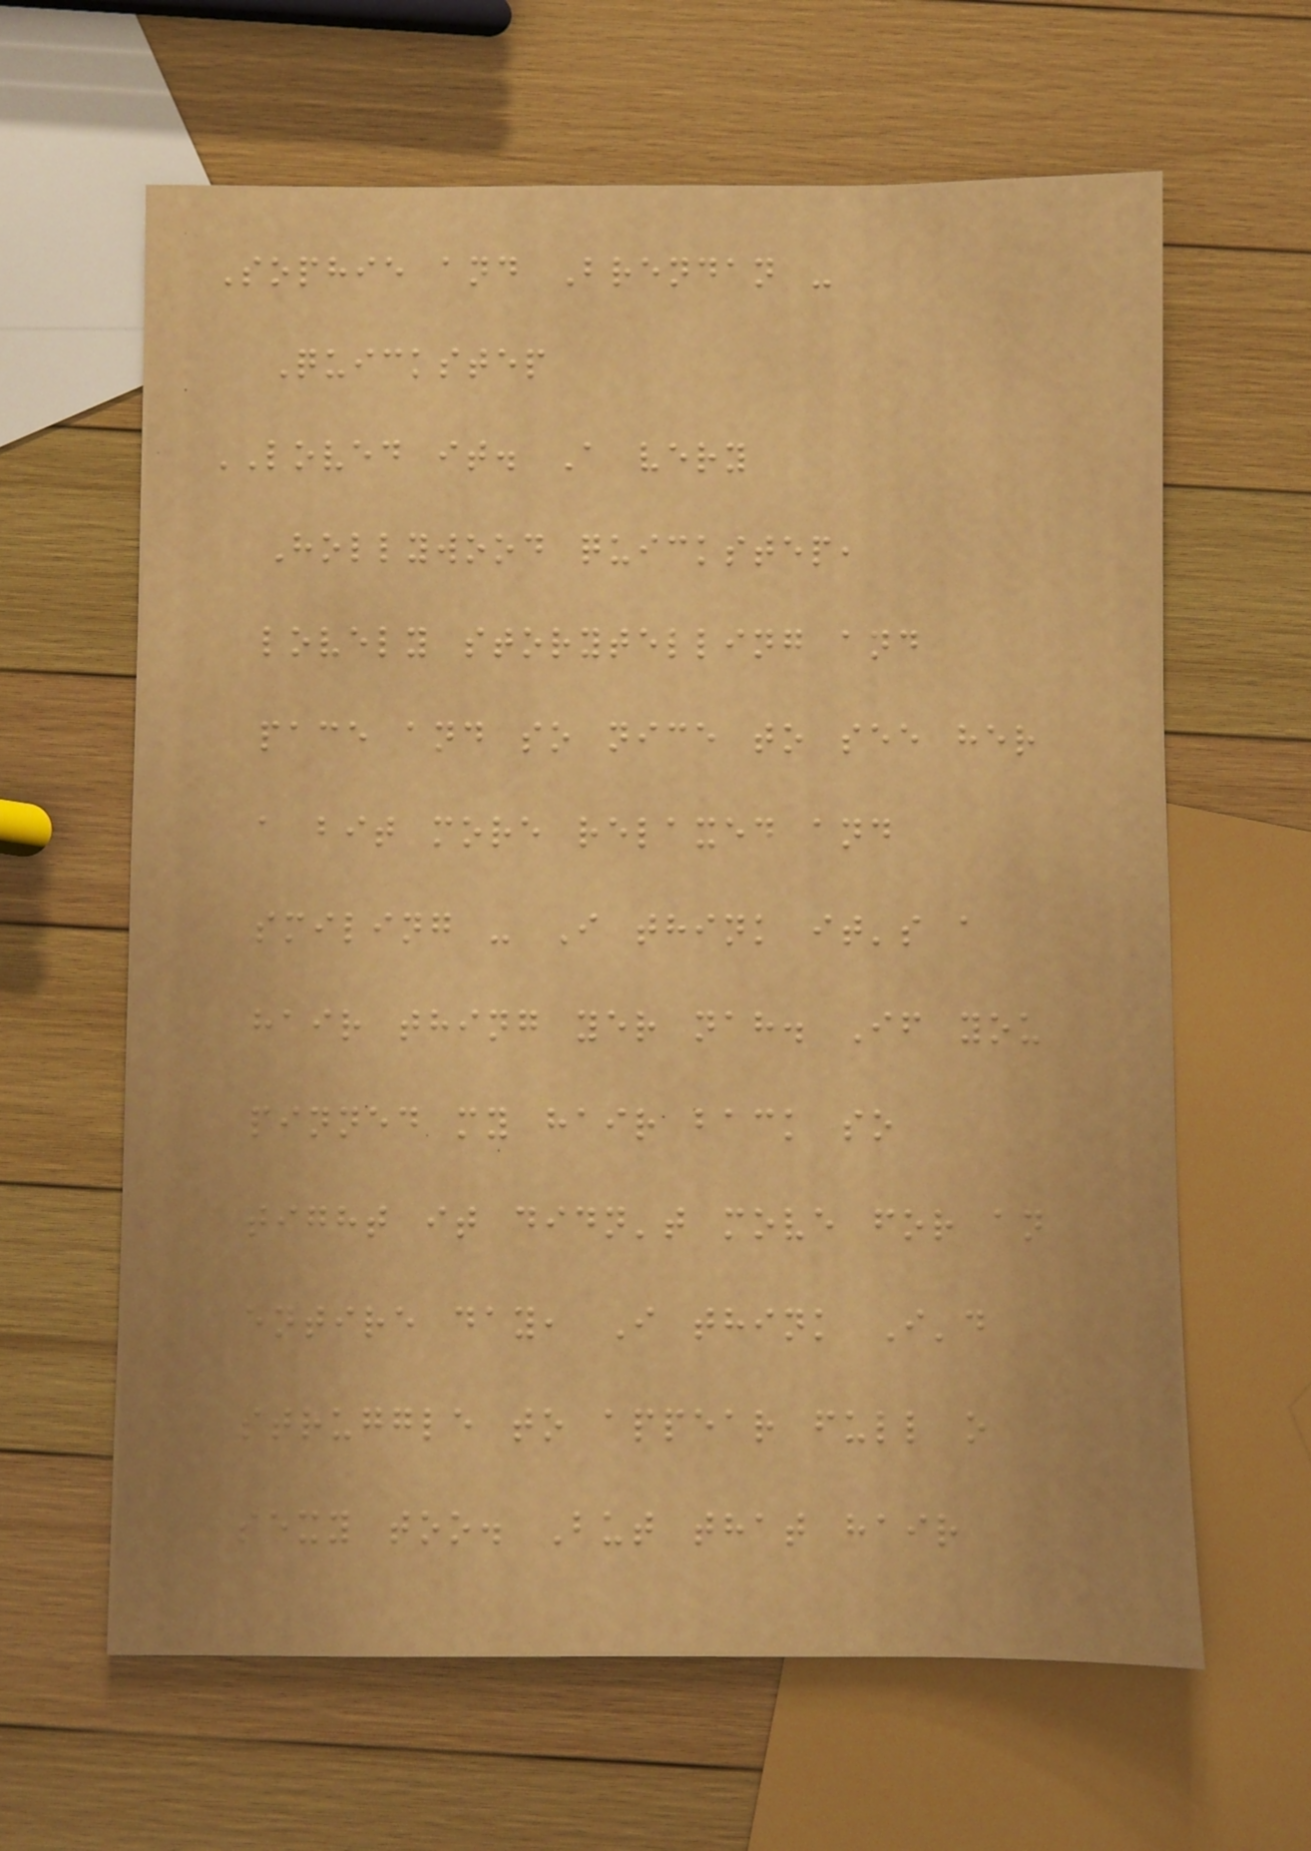Sophie and Brendan -
Quickstep
LOVED it. A very
Hollywood quickstep,
lovely storytelling and
pace and so nice to see her
a bit more relaxed and
smiling - I think it's a
hair thing yer nah. If you
pinned my hair back so
tight it didn't move for an
entire day, I think I'd
struggle to appear full o
sexy too. But that hair
